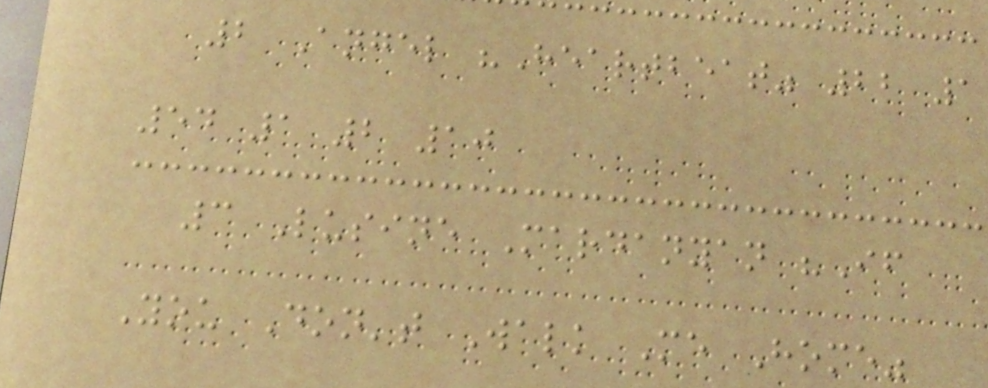2 Angel "Heartbeat" 22 1
54 1 2 10
3 Lusine Mardanyan "If
You Don't Walk Me Home"
